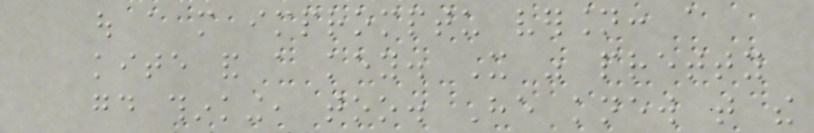out a more impromptu version: a
kite and a key. It was pretty
good thinking, too. He knew that the
